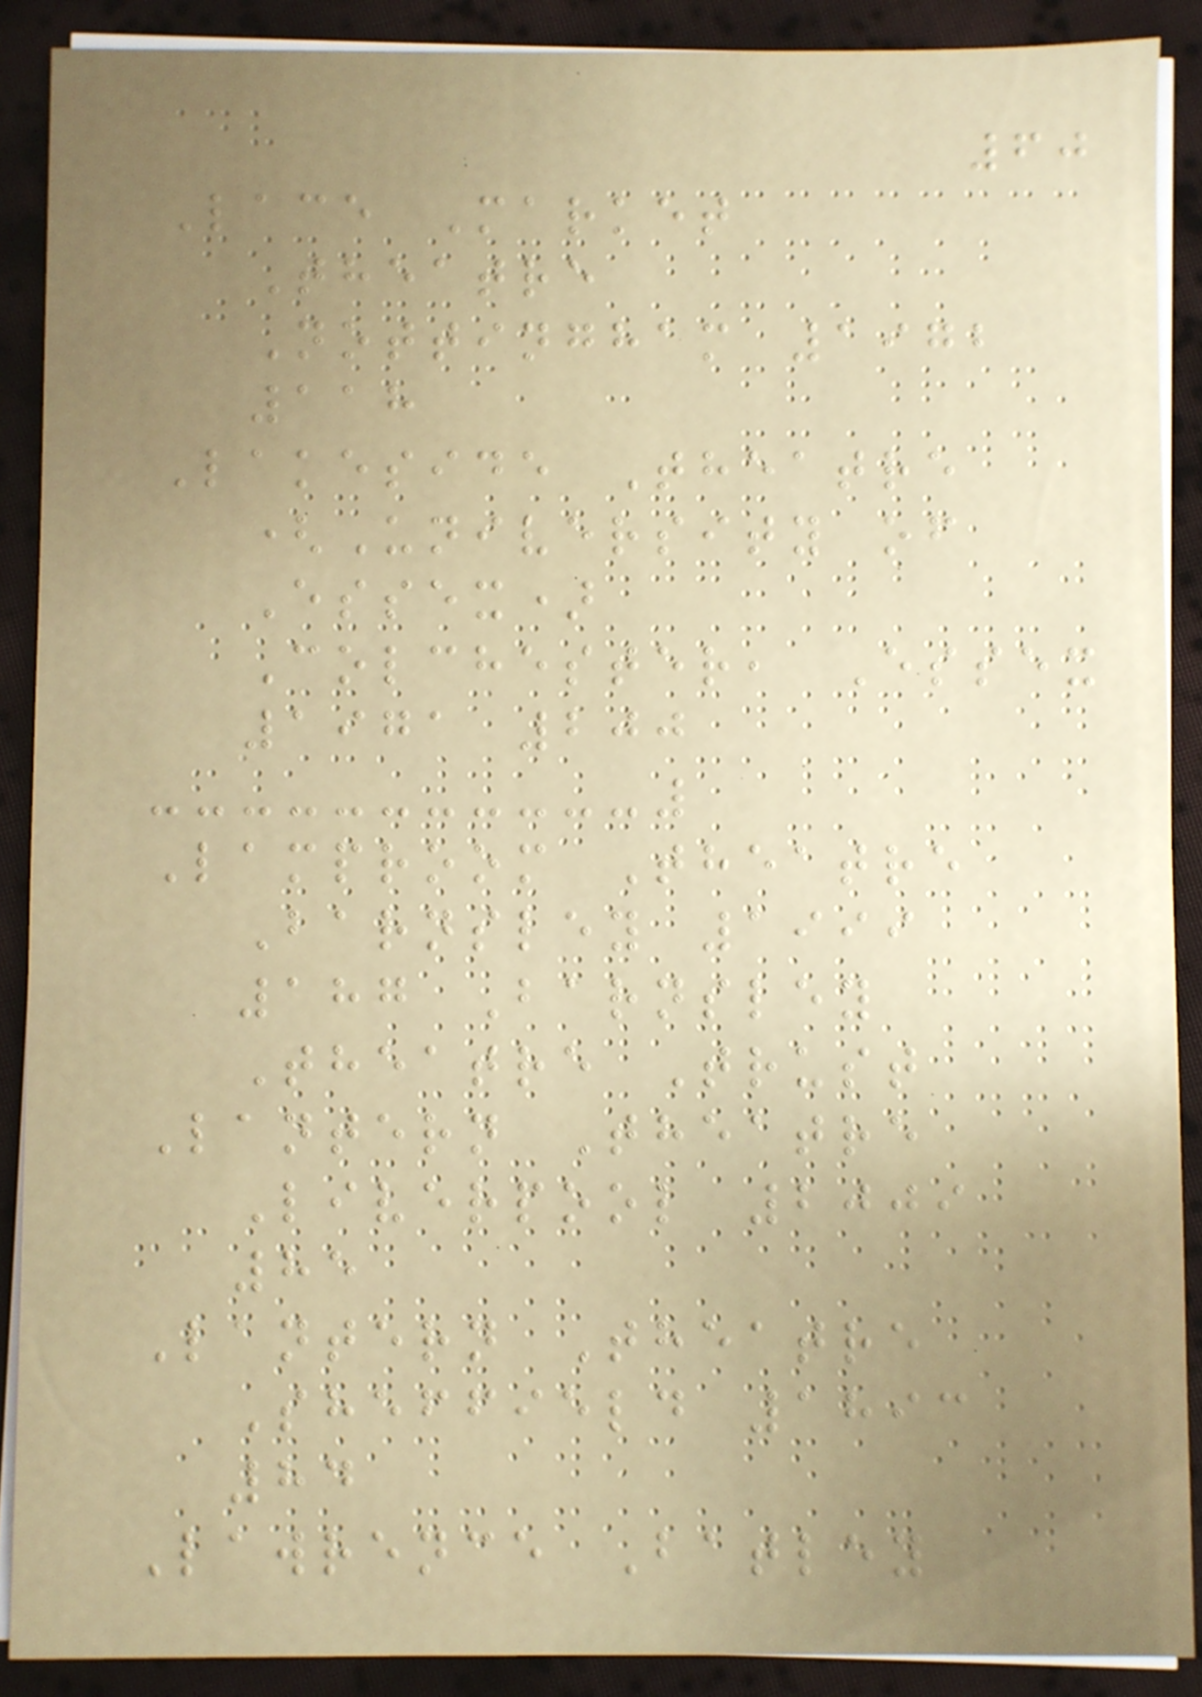60
Lace Market
Theatre
Nottingham 1972
118
Lakeside Theatre
(University of
Essex)
Colchester, Essex
1971 200
Lamproom Theatre
Barnsley 1999
187 Barnsley
Theatre Trust
Lantern Theatre
Liverpool 2009
85
Lantern Theatre
Sheffield 1893
84
Lawrence Batley
